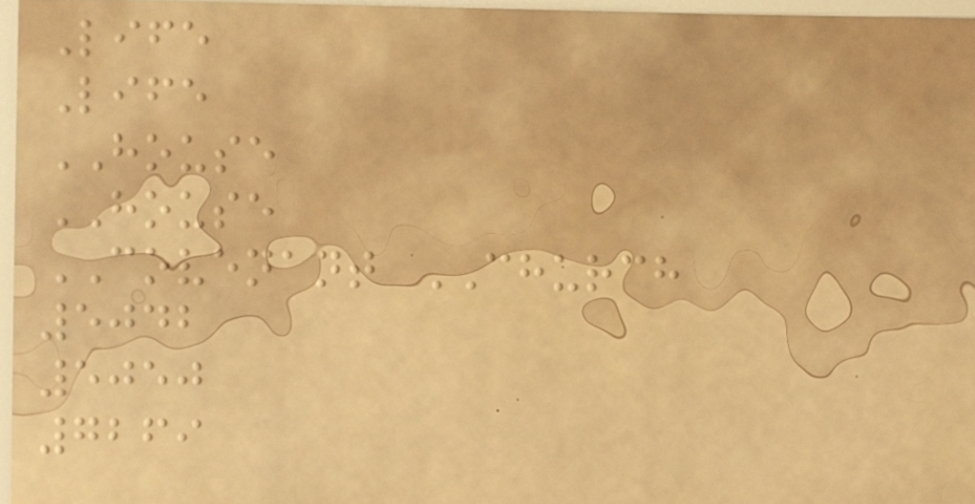Life
Life
HOUSE
HOUSE
COVENANT CHURCH
5042
5050
7269
